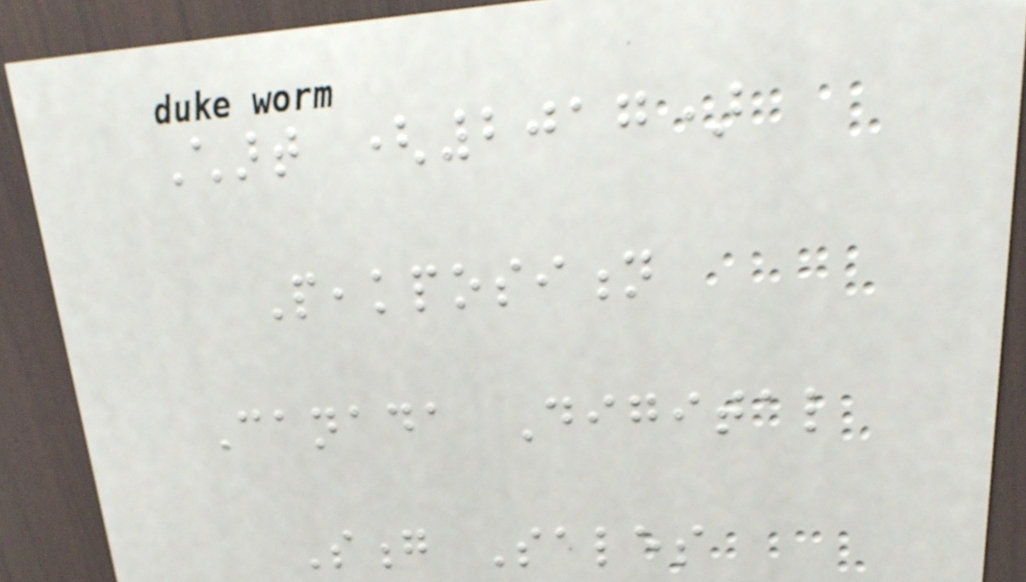Chart (2017)
Peakposition
Canada Digital
Song Sales
